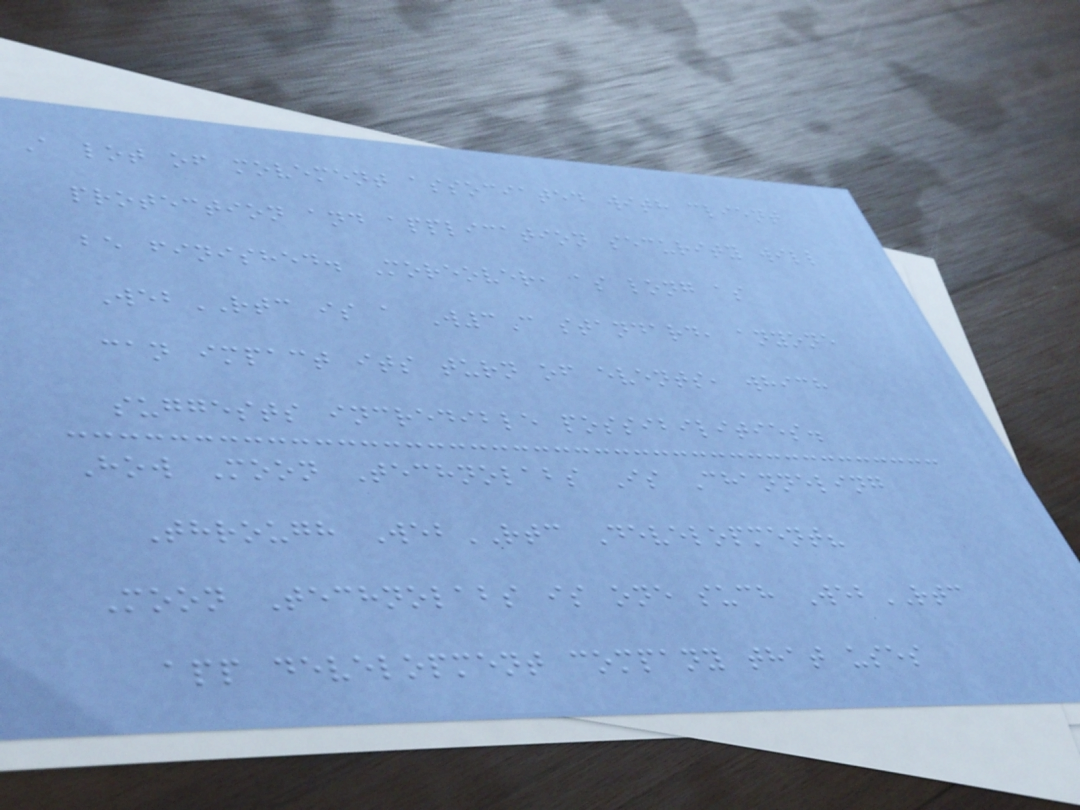A lot of movement associated with client
protection and application security will
be finished. Moreover, as long as
WebRTC is a W3C standard, anyone
can impact its turn of events, which
suggests incredible possibilities.
How Moon Technolabs Is Channeling
Through WebRTC Development?
Moon Technolabs is one such WebRTC
app development company that uses
